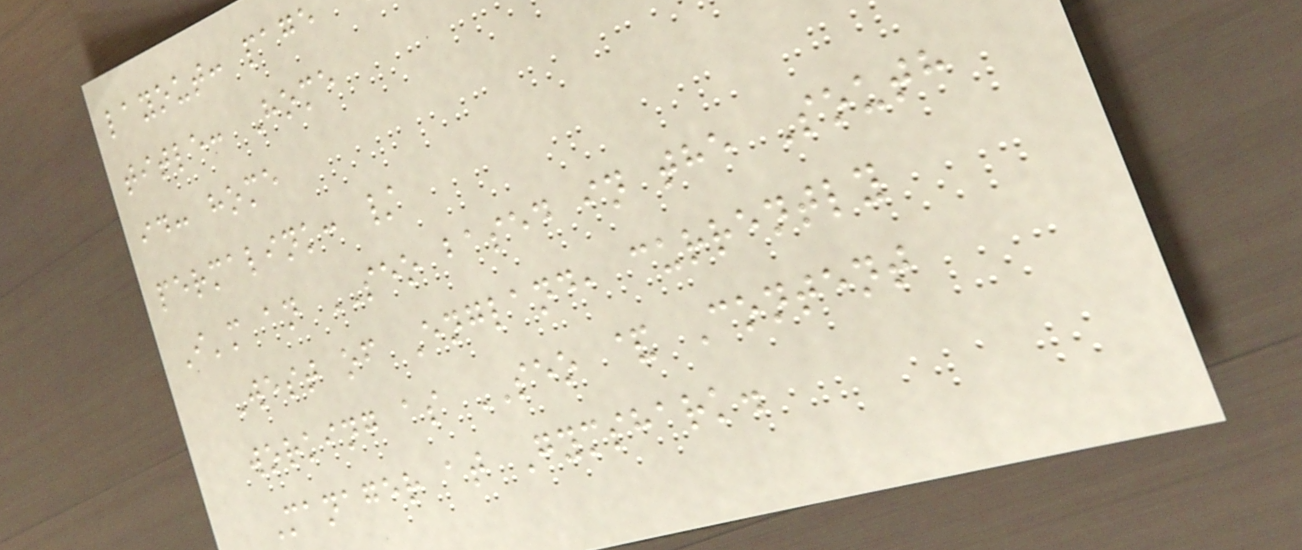layout: page
title: Home
id: home
permalink: /
I'm an SEO based in the South
West of England, currently
working as SEO & Content
Manager at Gymshark.
